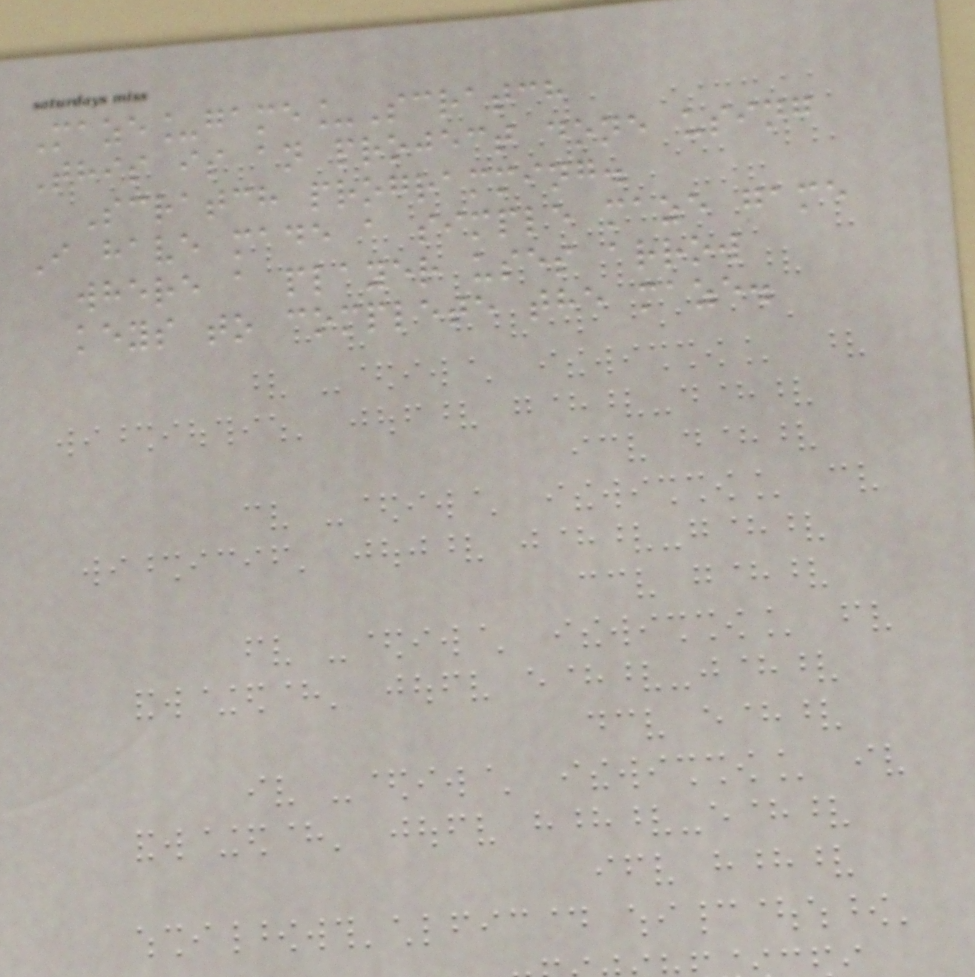Maze_game_Scratch
This is an project done using
Scratch programming.
I have made a simple maze game
where a player uses arrow
keys to complete the maze.
